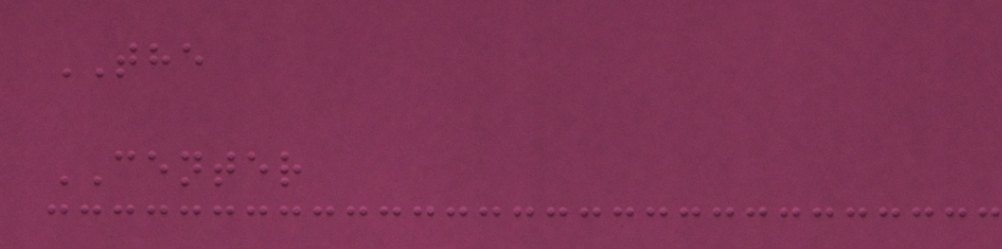THE
CENTER
